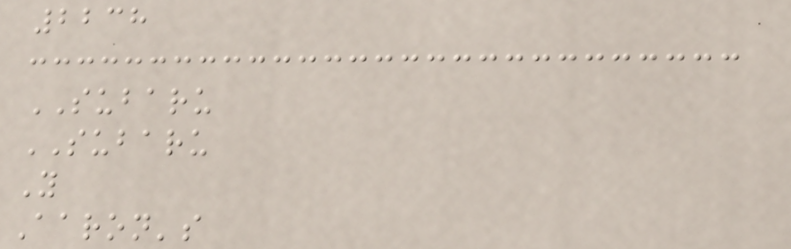2238
SUBARU
SUBARU
Y
Aaron's
